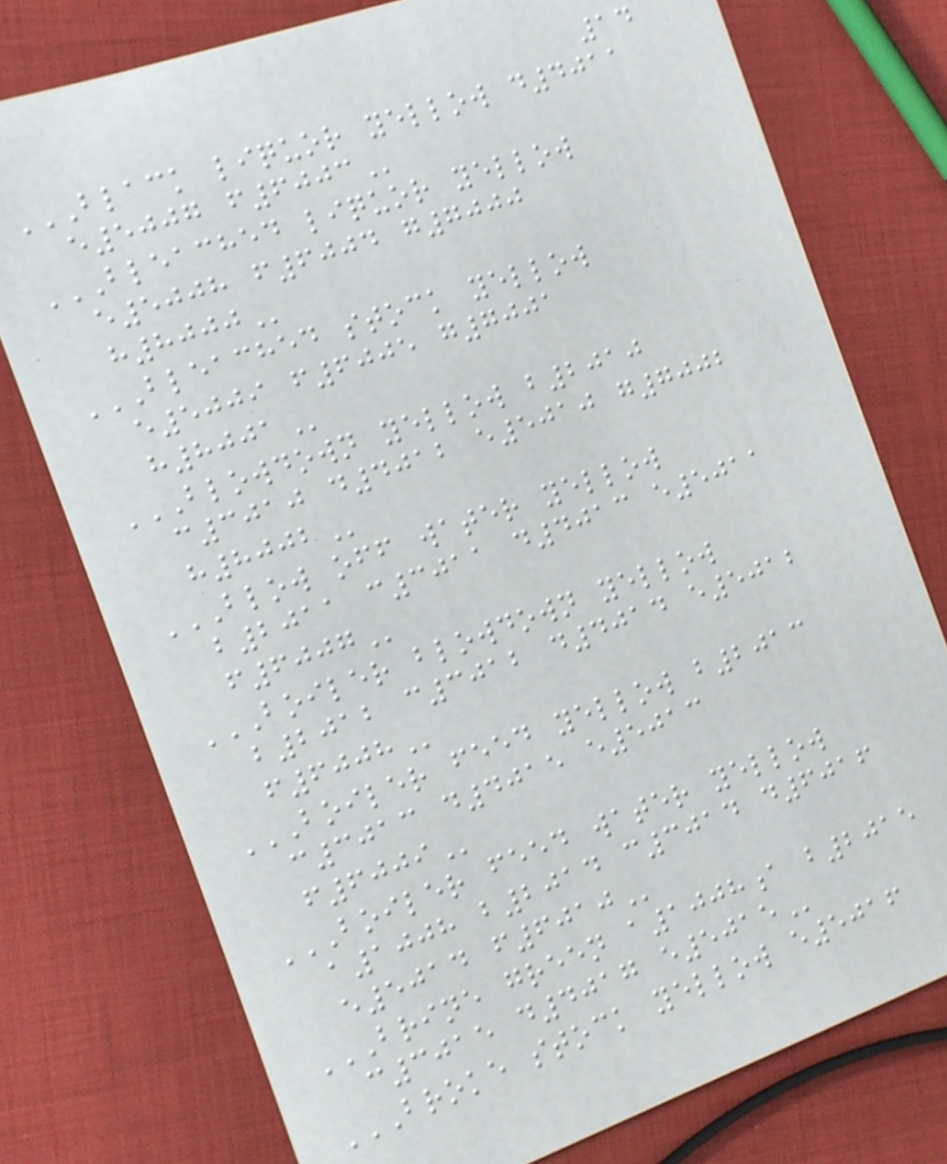14
BLACK LIQUOR YELLOW D4011
E5007 F6003
BLEACHED LIQUOR YELLOW
E5008 F6004 G7000
H8000
BLEACHED STOCK YELLOW
E5009 F6005 G7001
H8001
BLOWDOWN YELLOW B2010
C3010 D4012 E5010 G7002
H8002
BLOW OFF WATER YELLOW
B2011 C3011 D4013 E5011
F6007
BOILER BLOWDOWN YELLOW
B2012 C3012 D4014 E5012
F6008
BOILER FEED YELLOW B2013
C3013 D4015 E5013
F6009
BOILER FEED WATER YELLOW
A1008 B2014 C3014 D6016
E5014 F6010
BRINE GREEN A1008A B2015
C3015 D4017 E5015
BROKE STOCK YELLOW E5016
